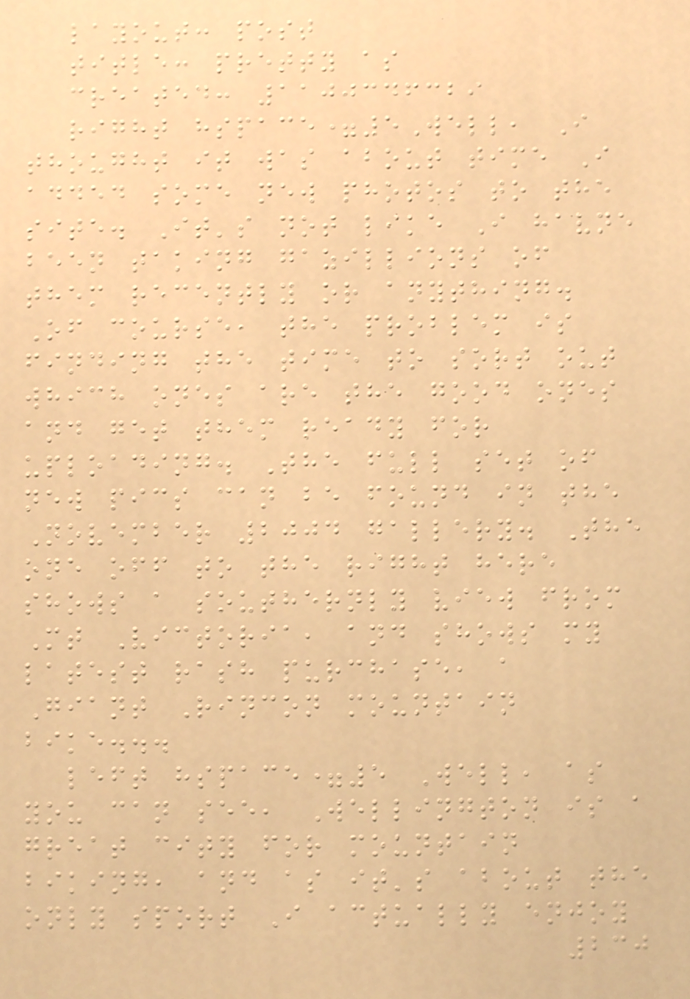layout: post
title: pretty as
created: 1100346329
right hspace=5Well, I
thought it was about time I
added some new photos to the
site. It's not like I havne
been taking gazillions of
them recently or anything.
Of course, the problem is
finding the time to sort out
which ones are the good ones
and get them ready for
uploading. The full set of
new pics can be found in the
November 2004 gallery. The
one off to the right here
shows a southernly view from
Mt Victoria, and shows my
latest rash purchase, a
Giant Rincon mountain
bike...
left hspace=5 Well, as
you can see, Wellington is a
great city for mountain
biking, and as it's about the
only sport I actually enjoy
230
